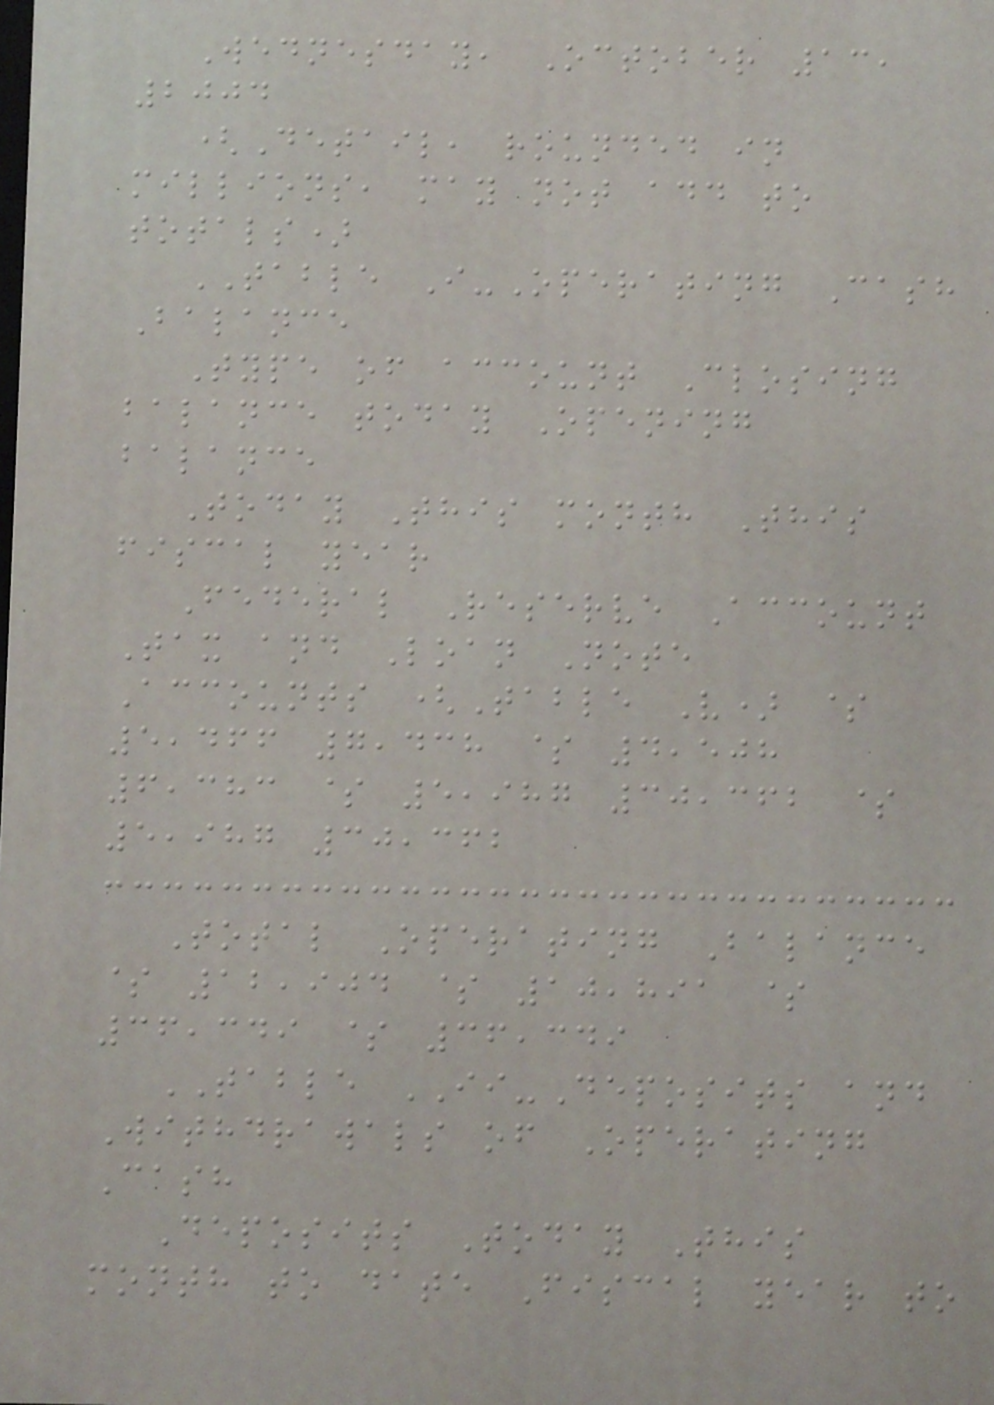Wednesday, October 13,
2004
(Detail, rounded in
millions, may not add to
totals)
TABLE I-Operating Cash
Balance
Type of account Closing
balance today Opening
balance
Today This month This
fiscal year
Federal Reserve Account
Tax and Loan Note
Accounts (Table V) $
5,466 7,438 $ 4,508
6,383 $ 5,987 30,362 $
5,987 30,362
Total Operating Balance
$ 12,904 $ 10,891 $
36,349 $ 36,349
TABLE II-Deposits and
Withdrawals of Operating
Cash
Deposits Today This
month to date Fiscal year to
